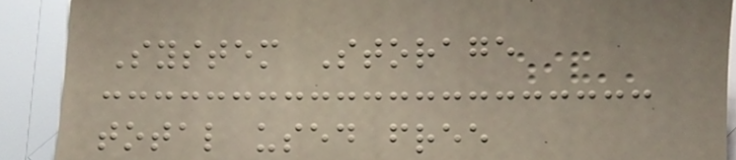System Storage
total used free
